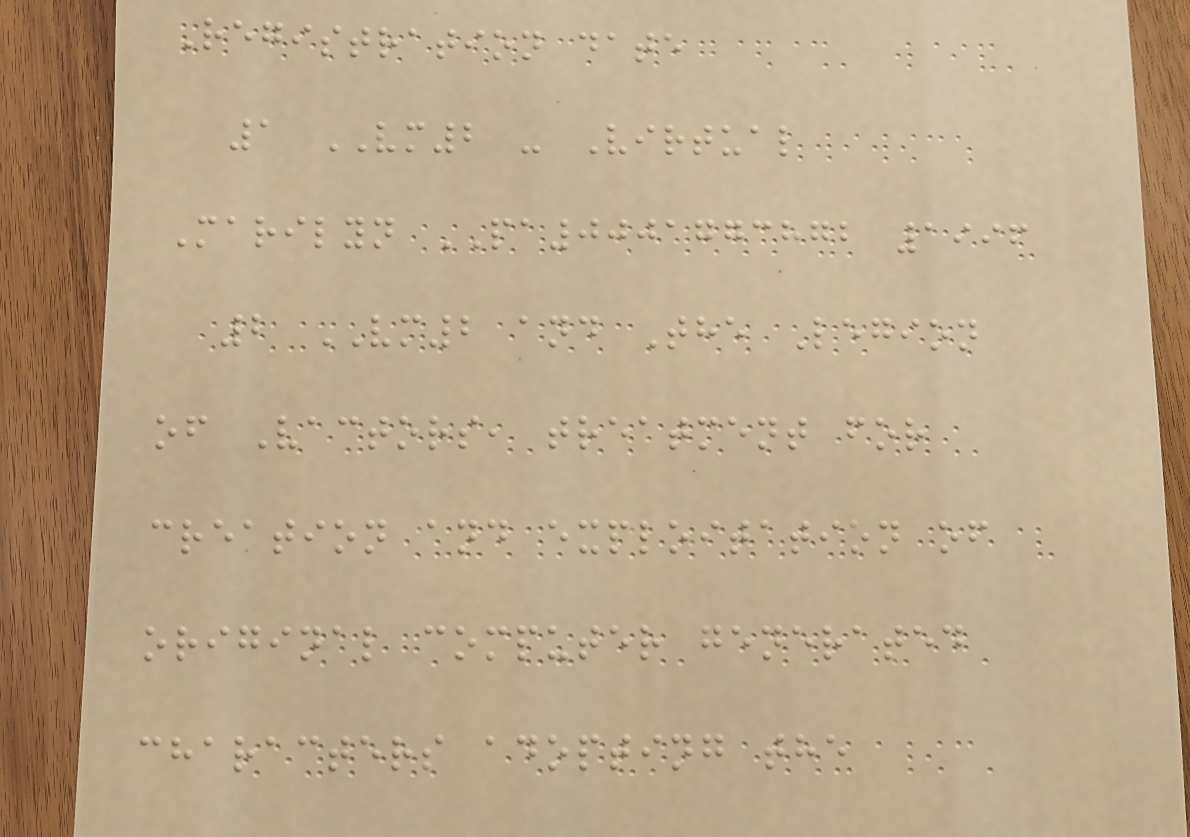Registration date
1 VM2 - Virtual
Marilyn PA0001773872 1996
2 VM2 and The Legion
of Vactors, treatment for
creation and exploitation of
original computer generated
characters adopting the
